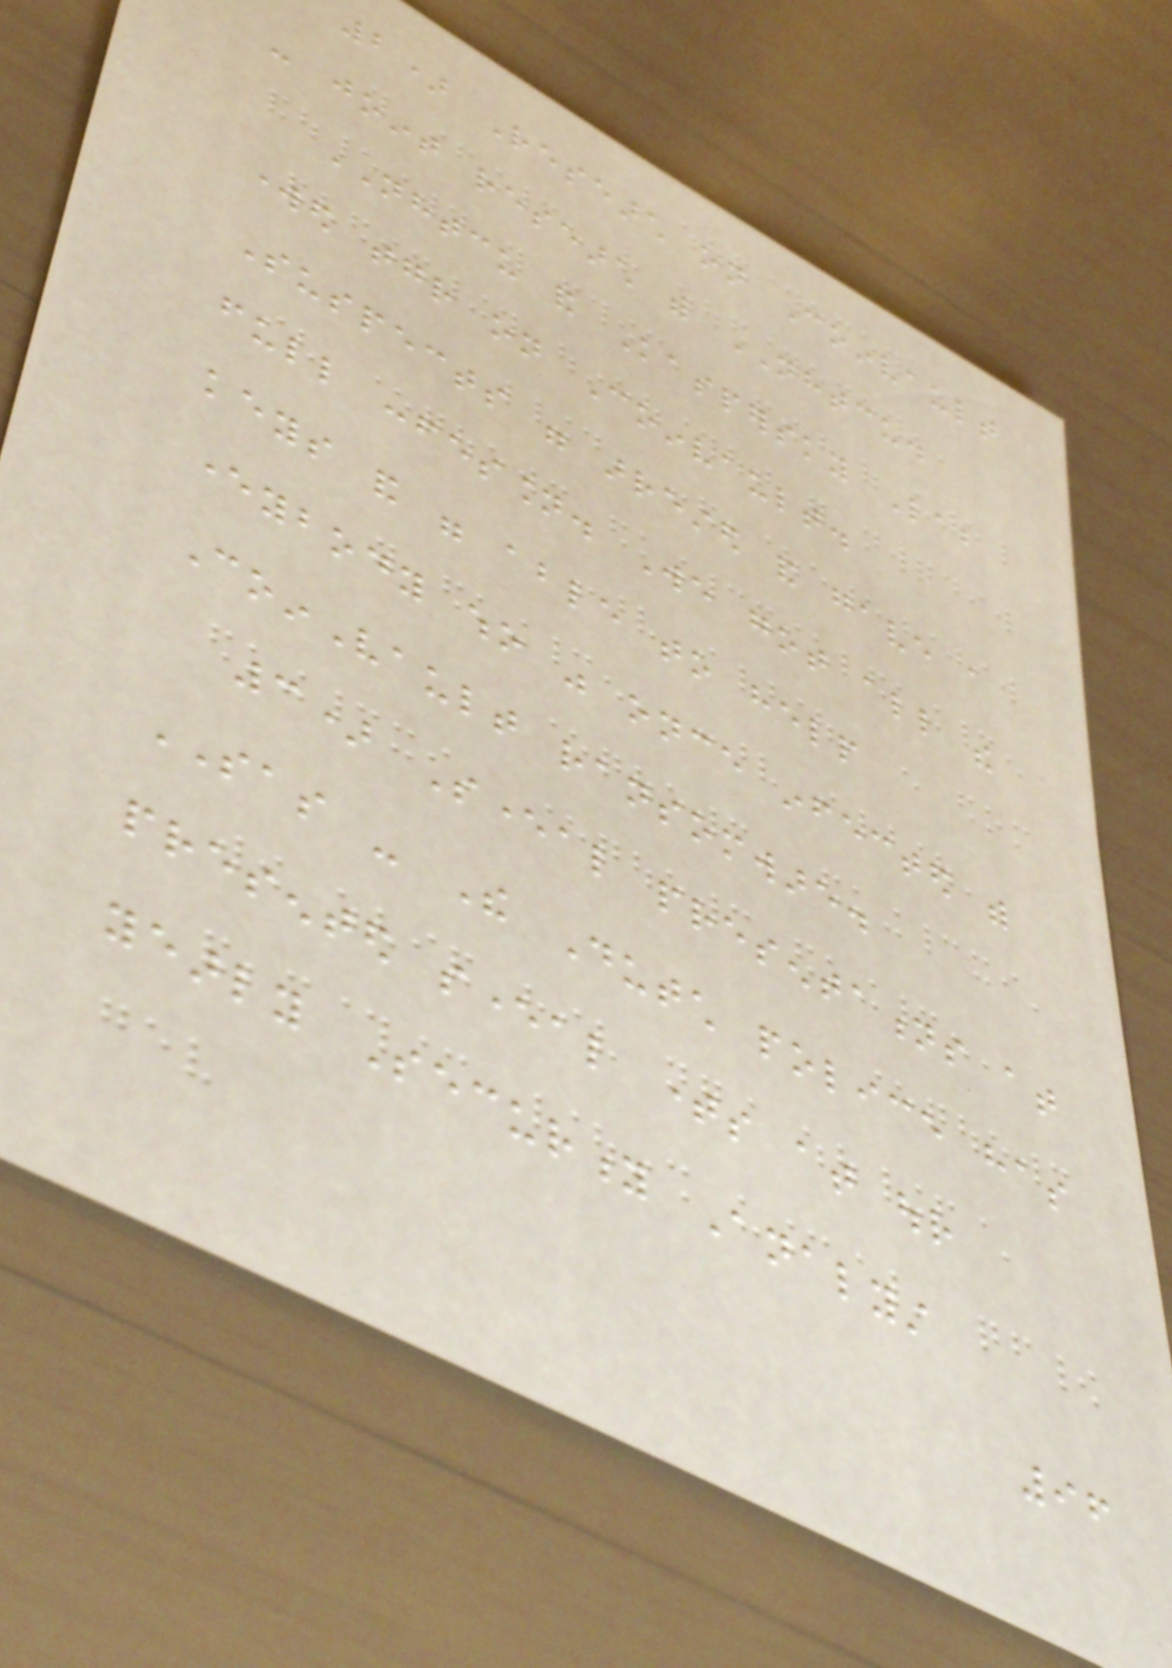2) Research on Coinvault
- joint research with NHTCU.
NHTCU and Kaspersky Lab
worked together on Coinvault.
Suspects were arrested and gave a
full confession. We got all the
keys and were able to help
everybody who was once infected with
CoinVault ransomware.
3) Several presentations at
SAS - The Dutch police has
presented several times at our
yearly Security Analyst
96
